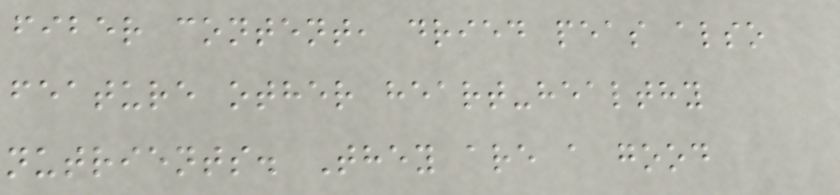fiber content, dried peas also
feature other heart-healthy
nutrients. They are a good
